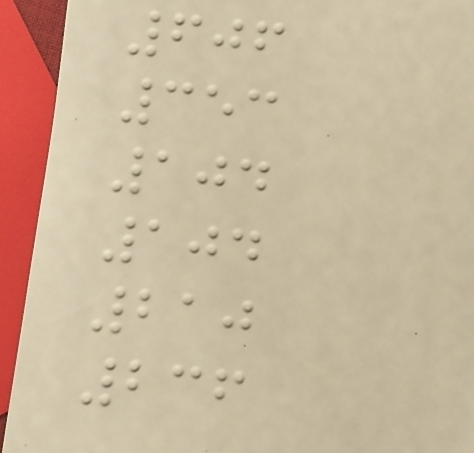606
353
104
104
210
236
